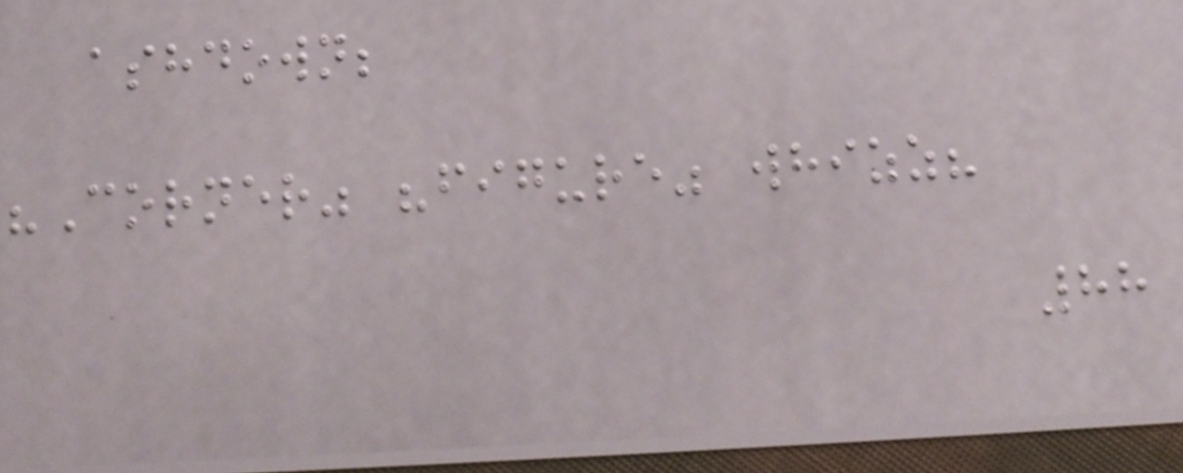ashdown;
"Corner" "figure" whizz?
88
